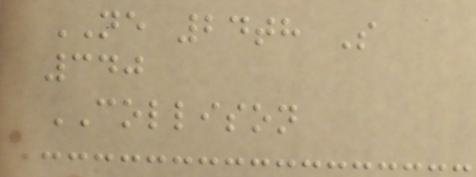NE 24th S
340
COLLISON
